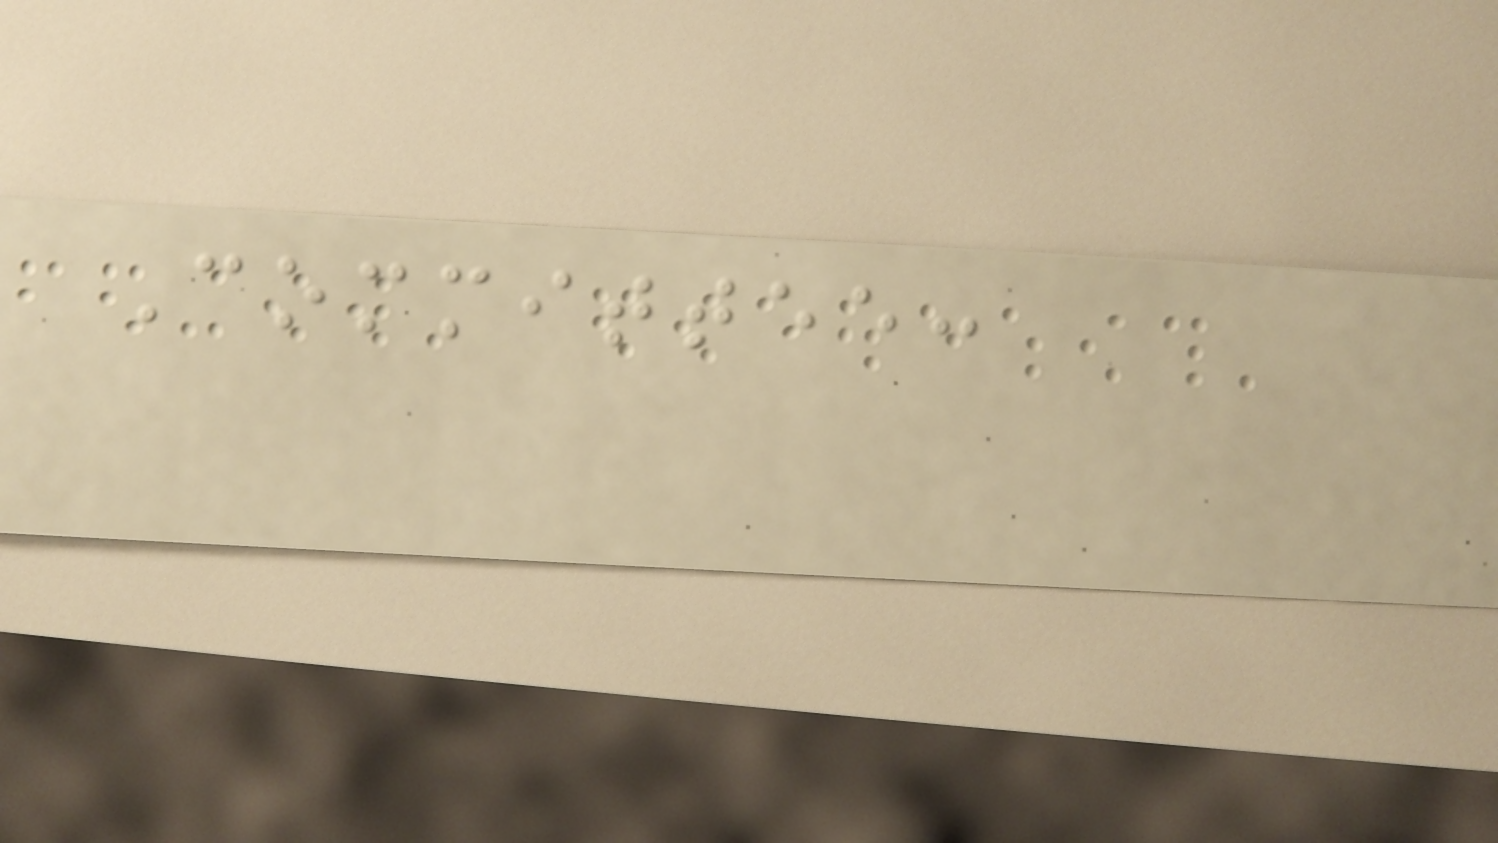Committee:
